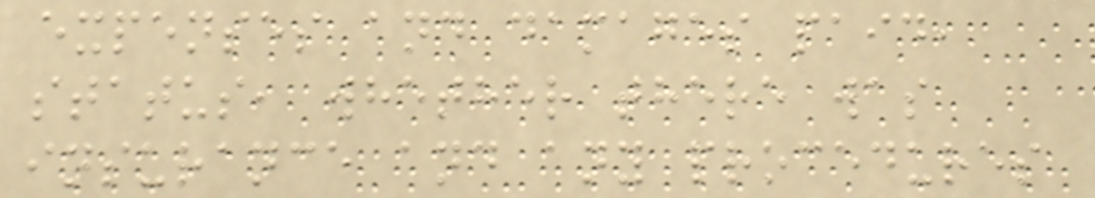expenses and damages paid,
status, whether there was
insurance and any procedures
